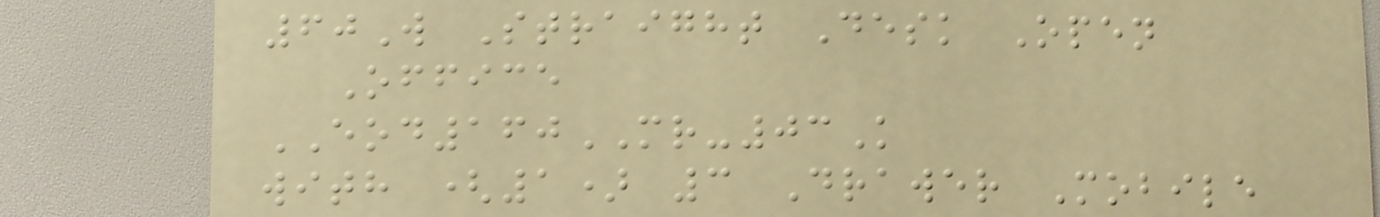60W Straight Desk Open
Office
EOD160MR-03K
with (1) 3 Drawer Mobile
